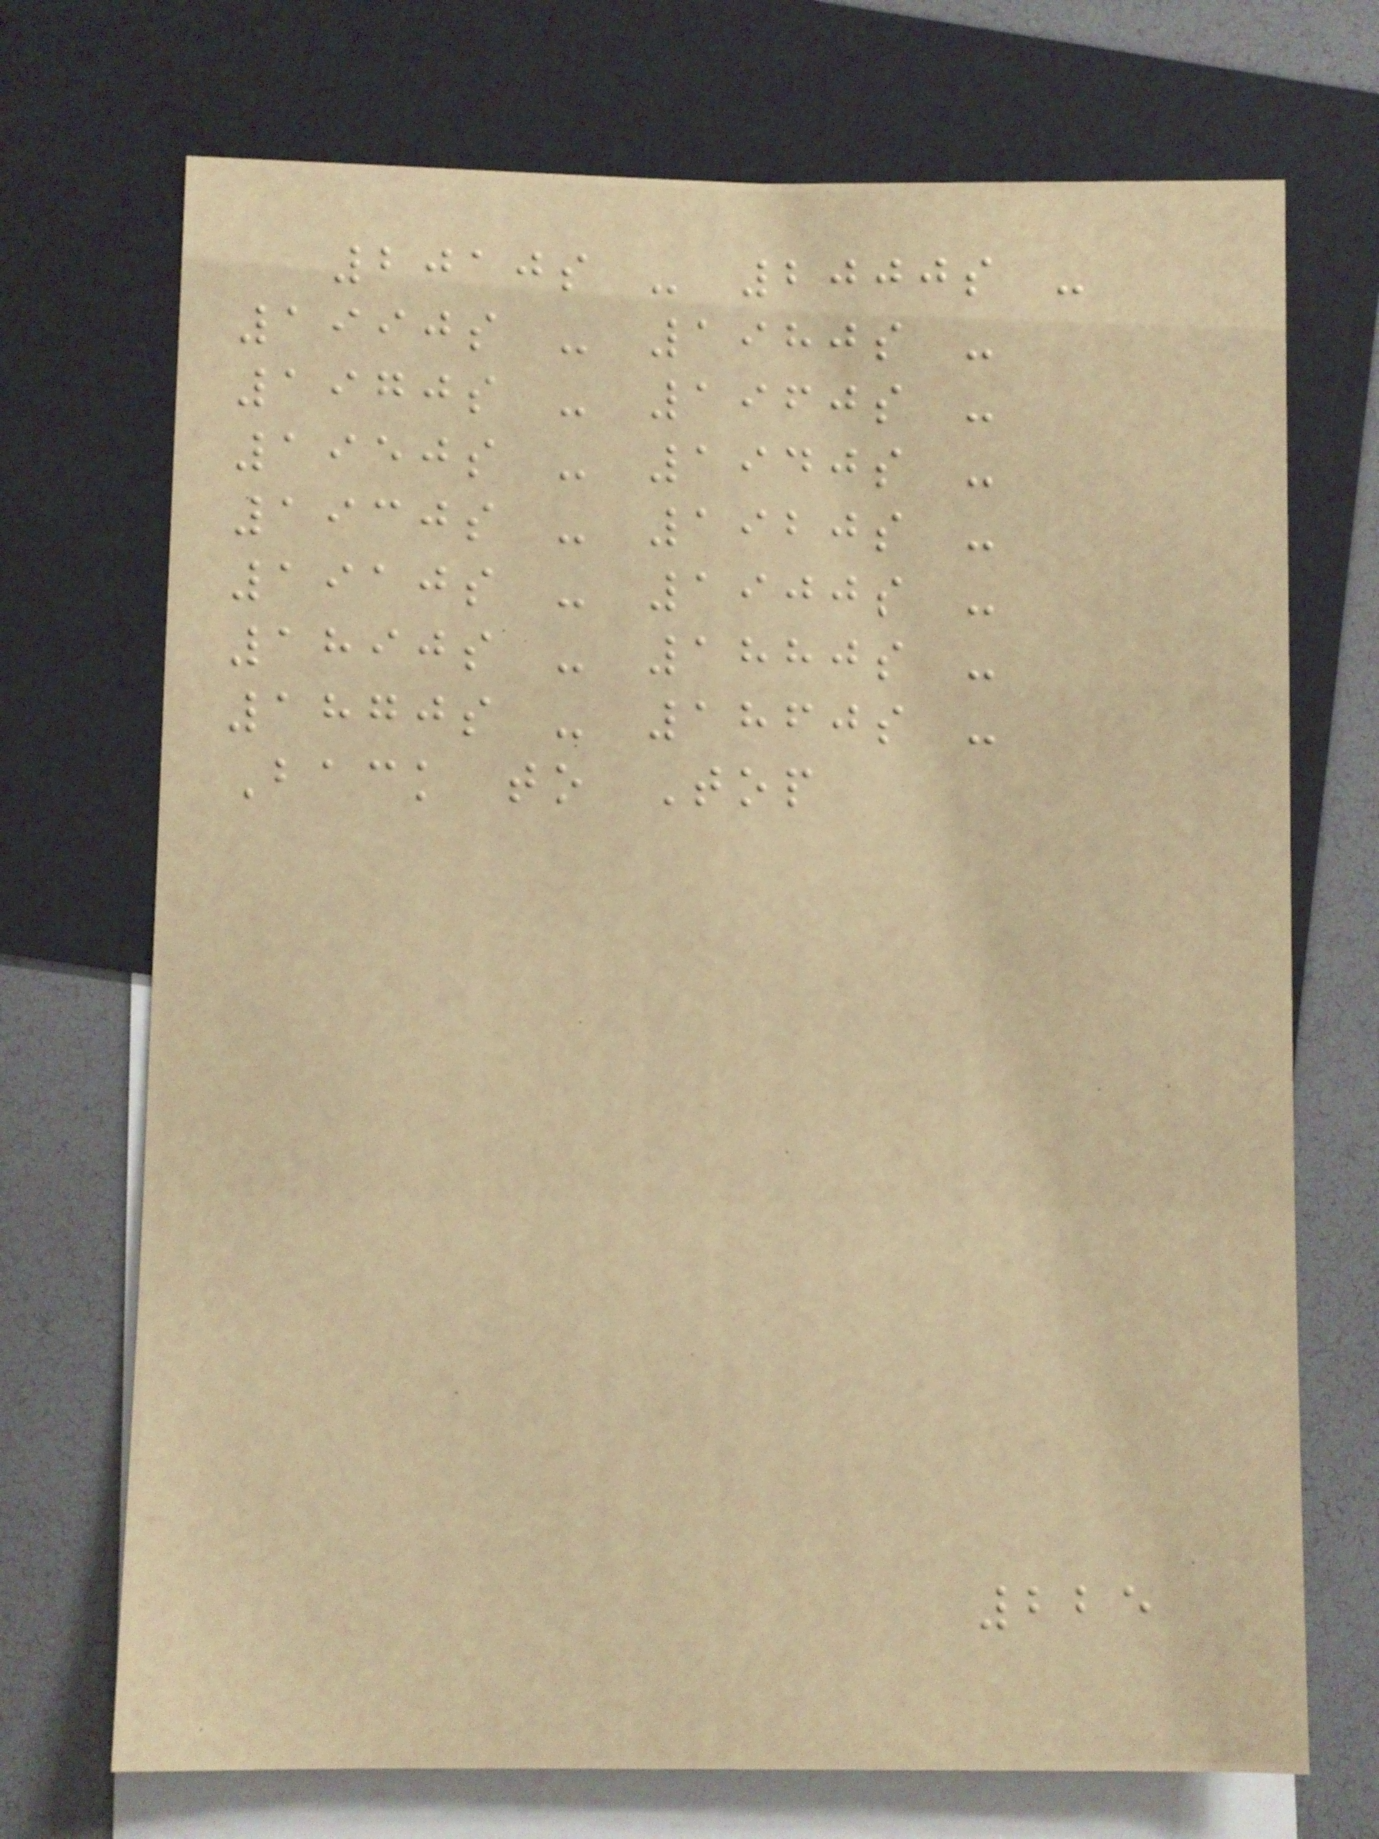2010s - 2000s -
1990s - 1980s -
1970s - 1960s -
1950s - 1940s -
1930s - 1920s -
1910s - 1900s -
1890s - 1880s -
1870s - 1860s -
Back to Top
225
